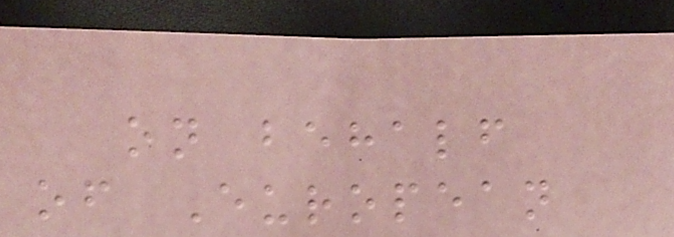on behalf
of European
